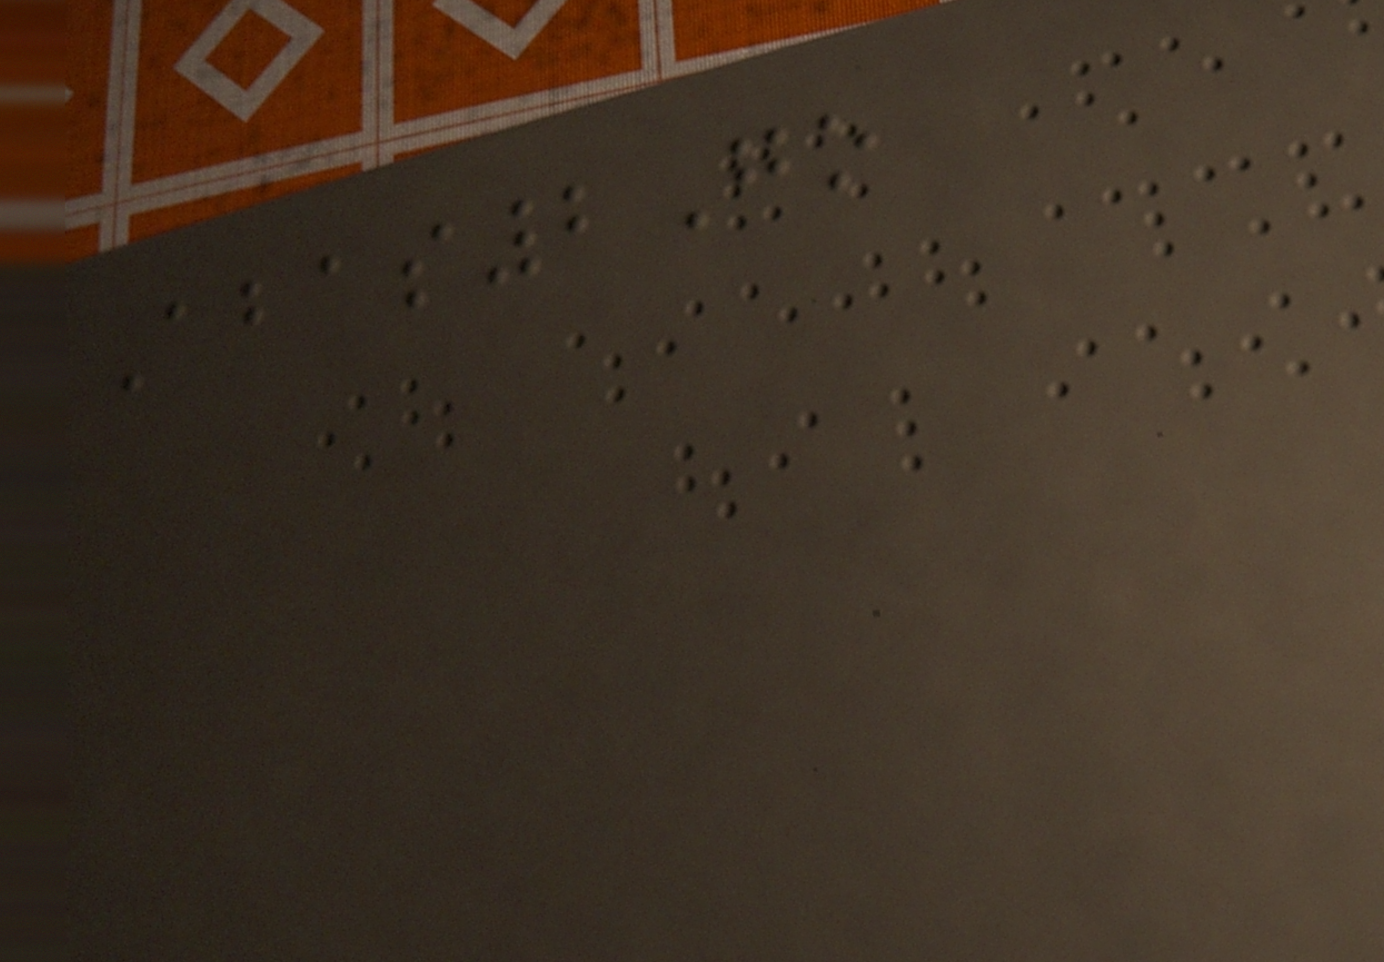Abas2Go
